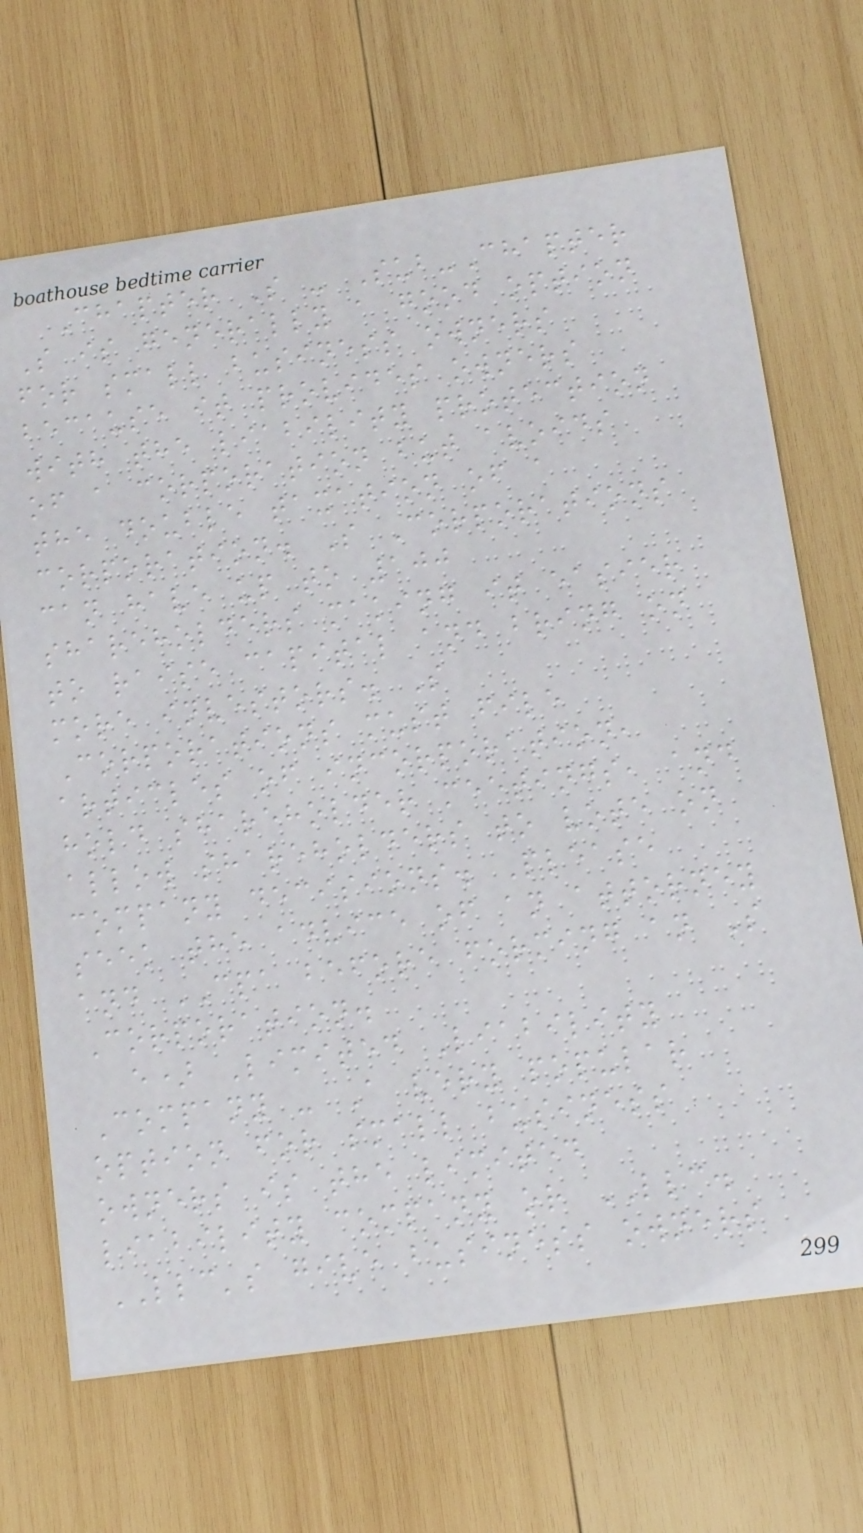Chapter S - Sub-Chapter
S is generally a good option
for small business owners
because it provides owners
with the liability protection
of a corporation but avoids
the double taxation of a
corporation. S Corporations
can have up to 100
shareholders making it easier
to raise capital and bring on
more investors. S
Corporations must file
articles of incorporation,
hold shareholder meetings, and
allow shareholders to vote on
company decisions. Please
seek the advice of an attorney
and CPA before forming an S
Corporation.
e) Limited Liability
Company - A very popular
option for small business
owners is the limited
liability company or LLC.
LLC's give business owners
